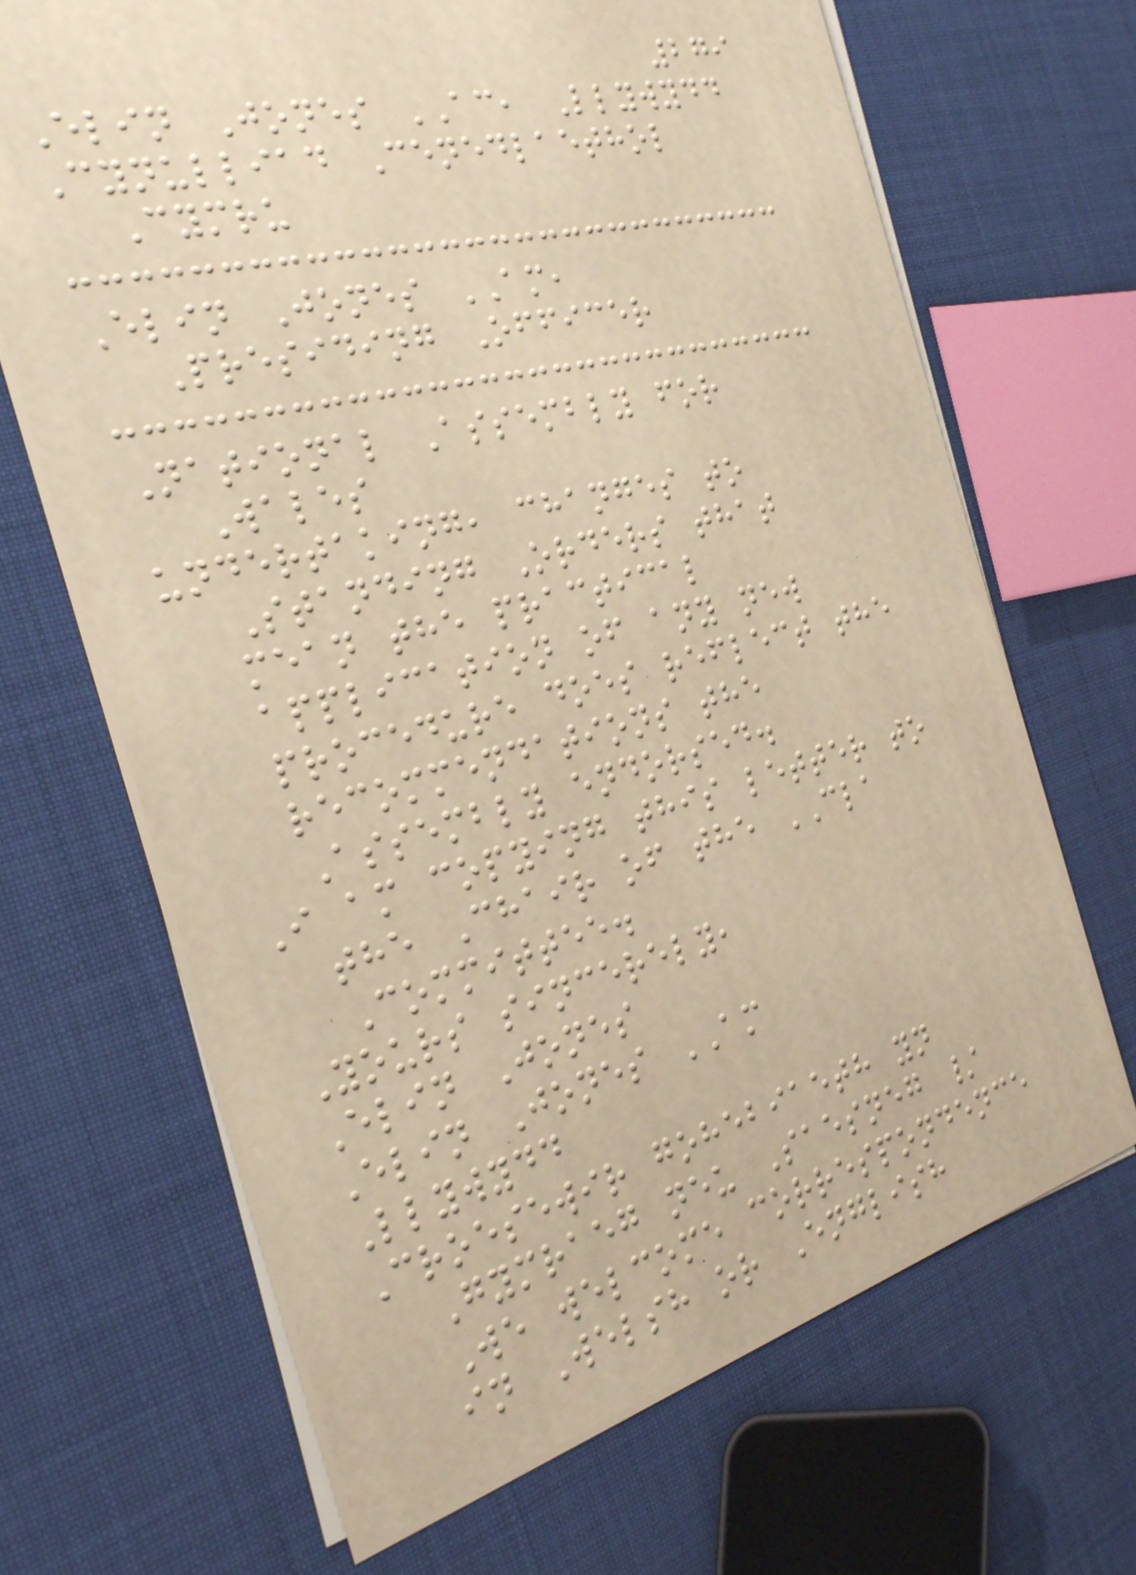279
Elin Jones AC, Llywydd
Cynulliad Cenedlaethol
Cymru
Elin Jones AM,
Presiding Officer
National Assembly for
Wales
undertaking, changes to
Standing Orders that
mean the practical
application of any new
procedure does reflect the
recommendations the
Assembly endorsed.
I am copying this letter to
the Chair of the CLA
Committee.
Yours sincerely,
Elin Jones
Elin Jones AM
Llywydd
Croesewir gohebiaeth yn
Gymraeg neu Saesneg /
We welcome correspondence
in Welsh or English
